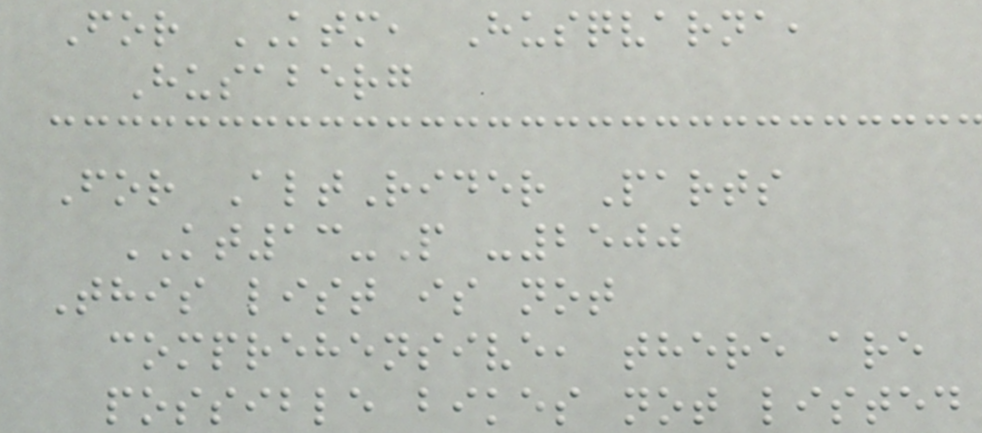For KTM, Husqvarna,
Husaberg
For AltRider Parts
KT13-P -2500
This list is not
comprehensive, there are
possible bikes not listed
